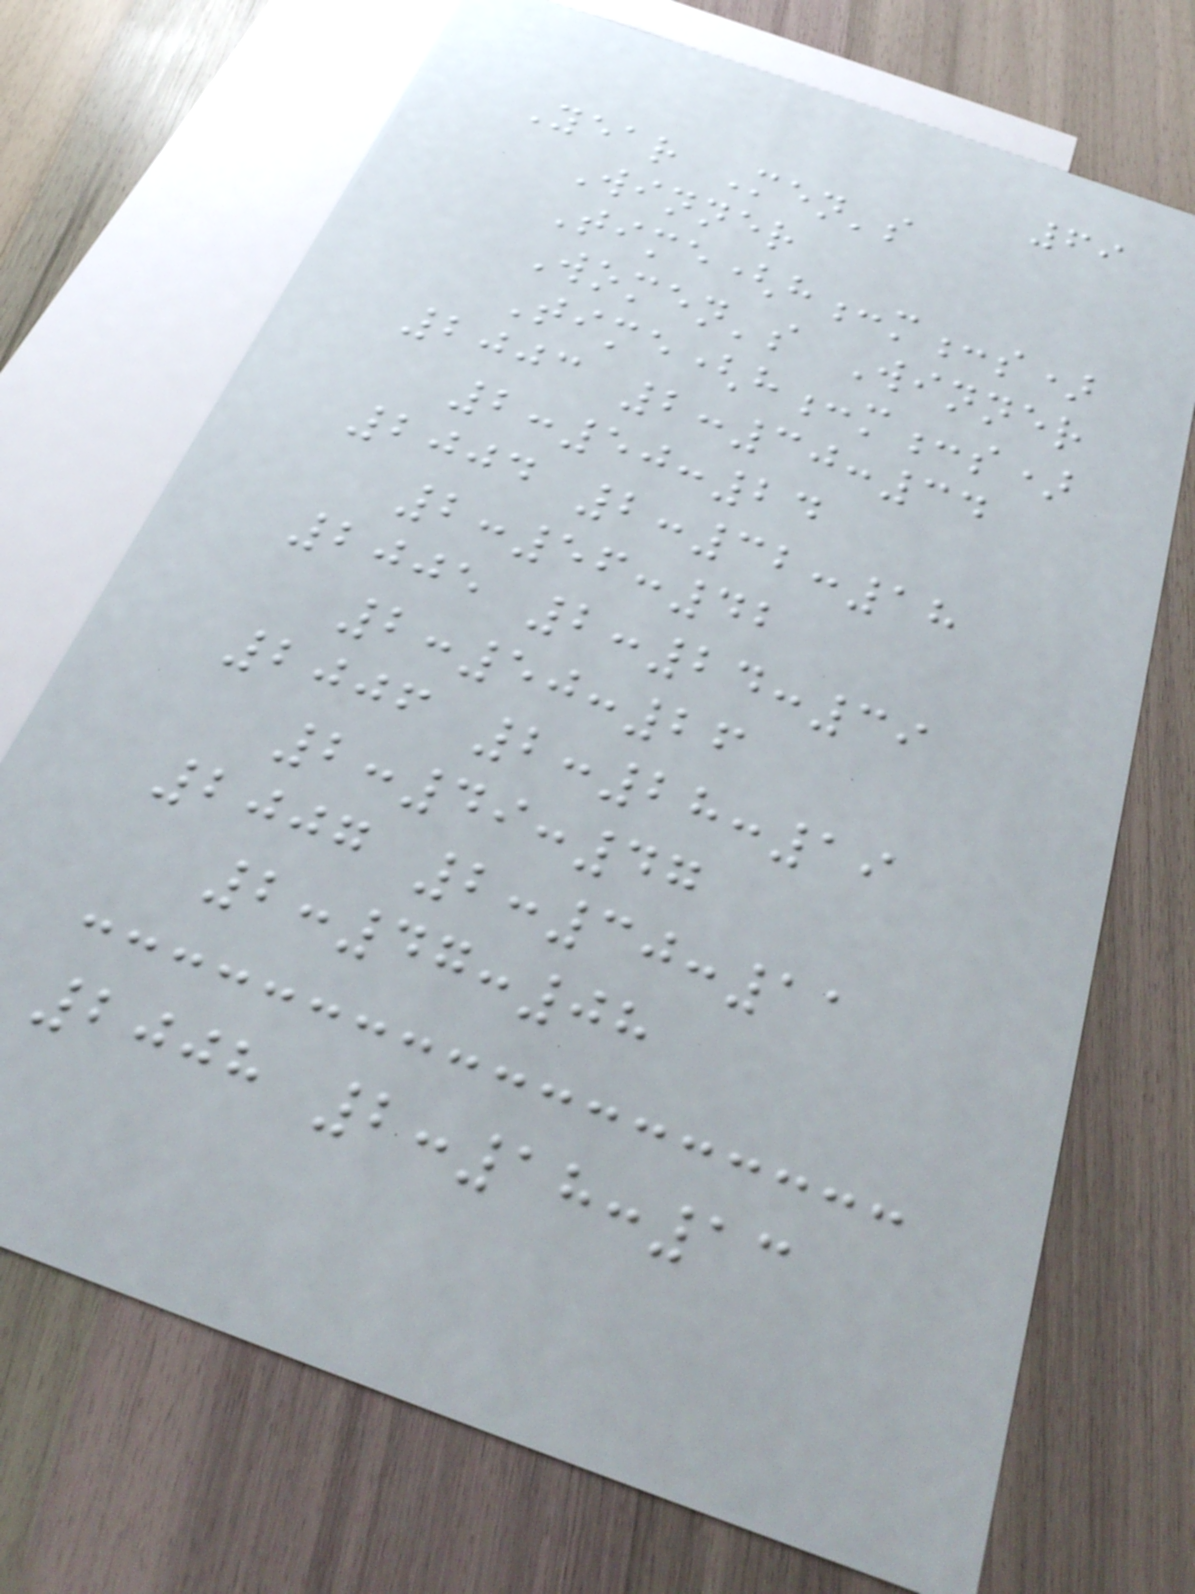69
Year Men's
Winner
Time(h:m:s)
Women's Winner
Time(h:m:s)
2003 2:30:34
2:50:24
2004 2:32:18
2:56:42
2005 2:24:39
2:50:26
2006 2:28:19
2:49:47
2007 2:30:11
2:47:08
2008 2:18:13
